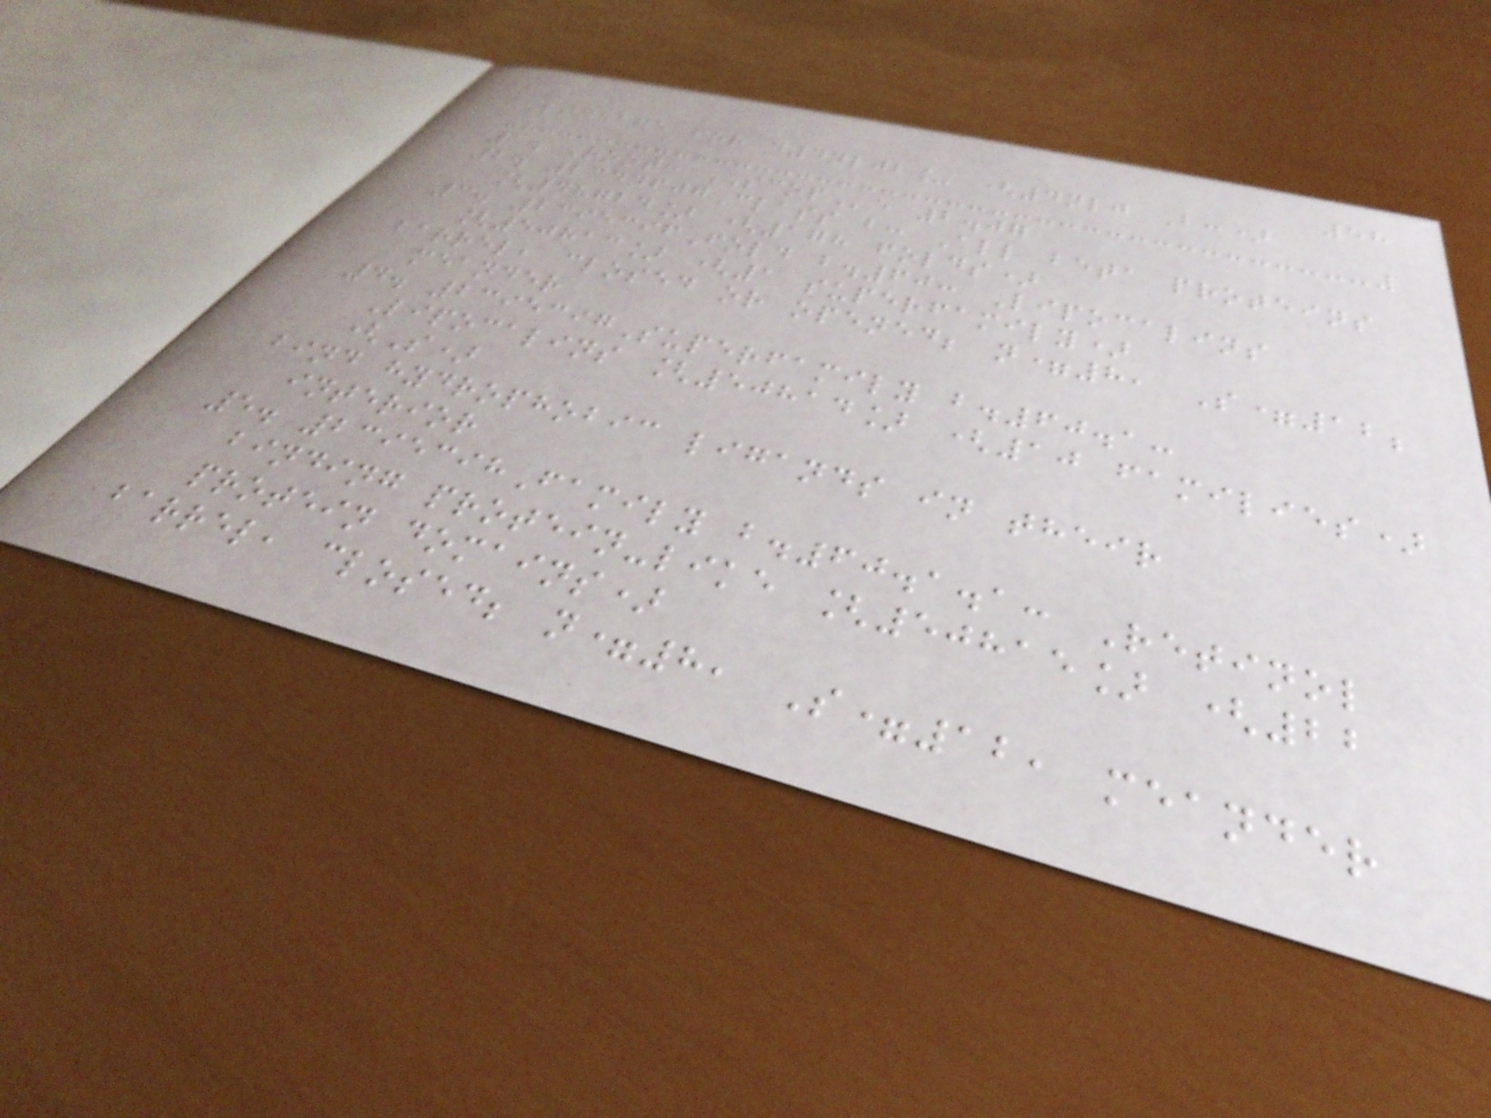58
Lineage for d4nljb_ (4nlj B:)
1. Root: SCOPe 2.07
2. 2344607Class b: All beta proteins
[48724] (178 folds)
3. 2395396Fold b.60: Lipocalins
[50813] (1 superfamily)
barrel, closed or opened; n=8, S=12;
meander
4. 2395397Superfamily b.60.1:
Lipocalins [50814] (10 families)
(S)
bind hydrophobic ligands in their
interior
5. 2395398Family b.60.1.1: Retinol
binding protein-like [50815] (22
protein domains)
barrel, closed; n=8, S=12, meander
